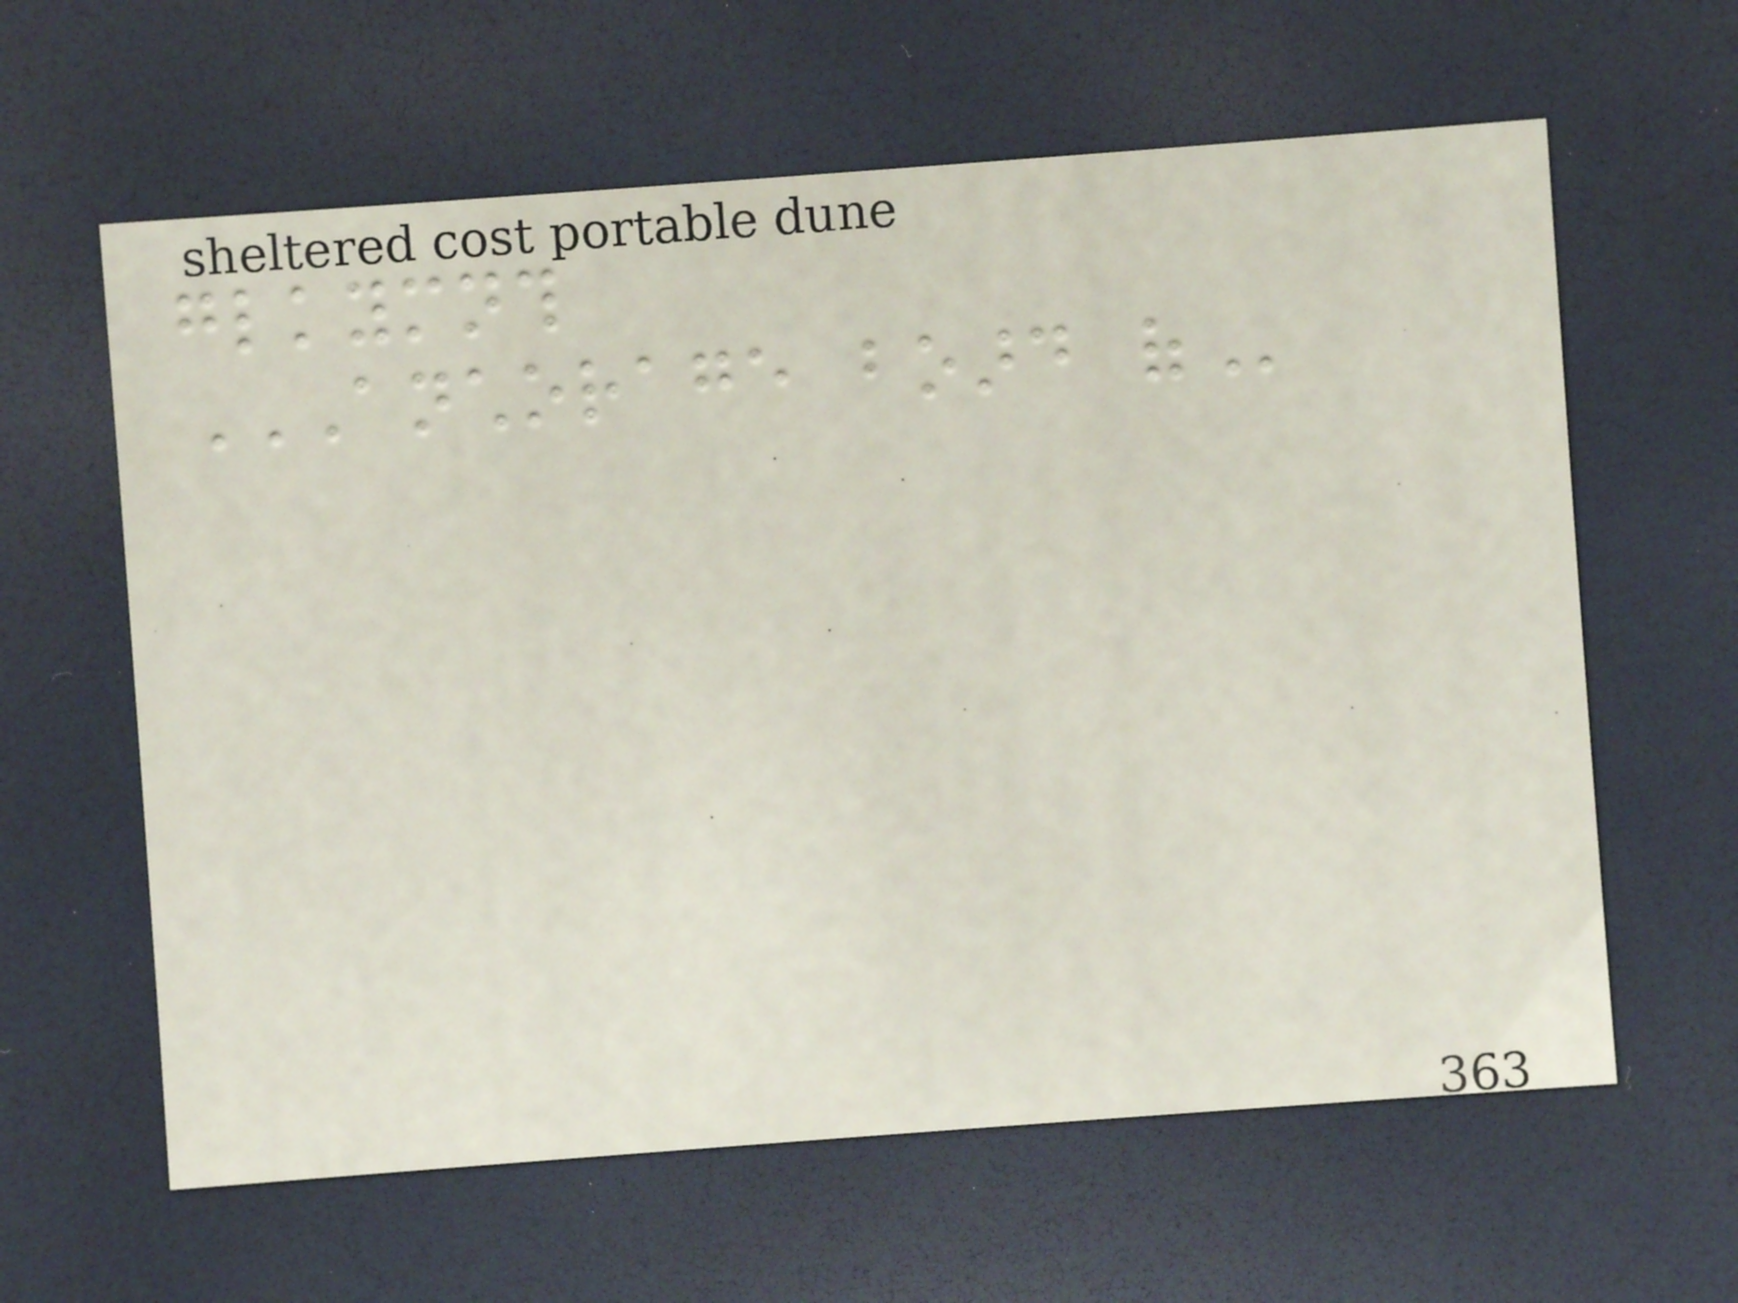glkymnth
ANCHORAGE BOARD OF
